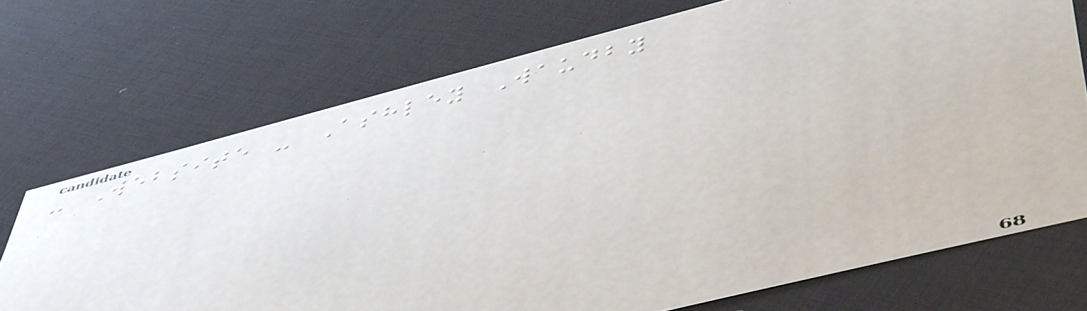- Website - Ashley Waudby
